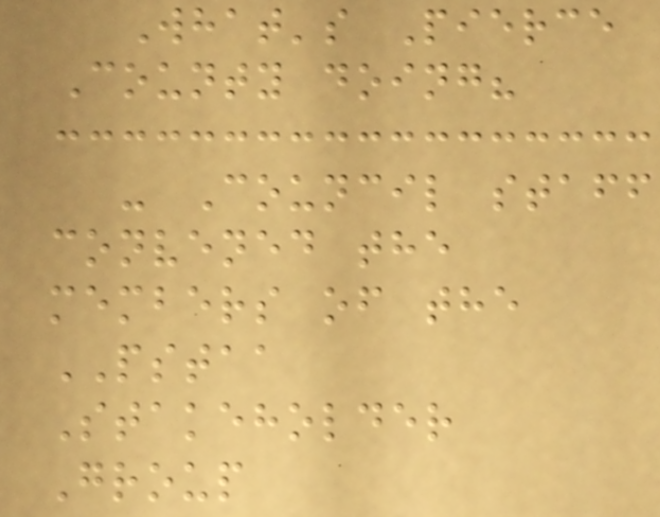What's Pierce
County doing?
- Council staff
convened the
members of the
PSTAA
Stakeholder
Group
